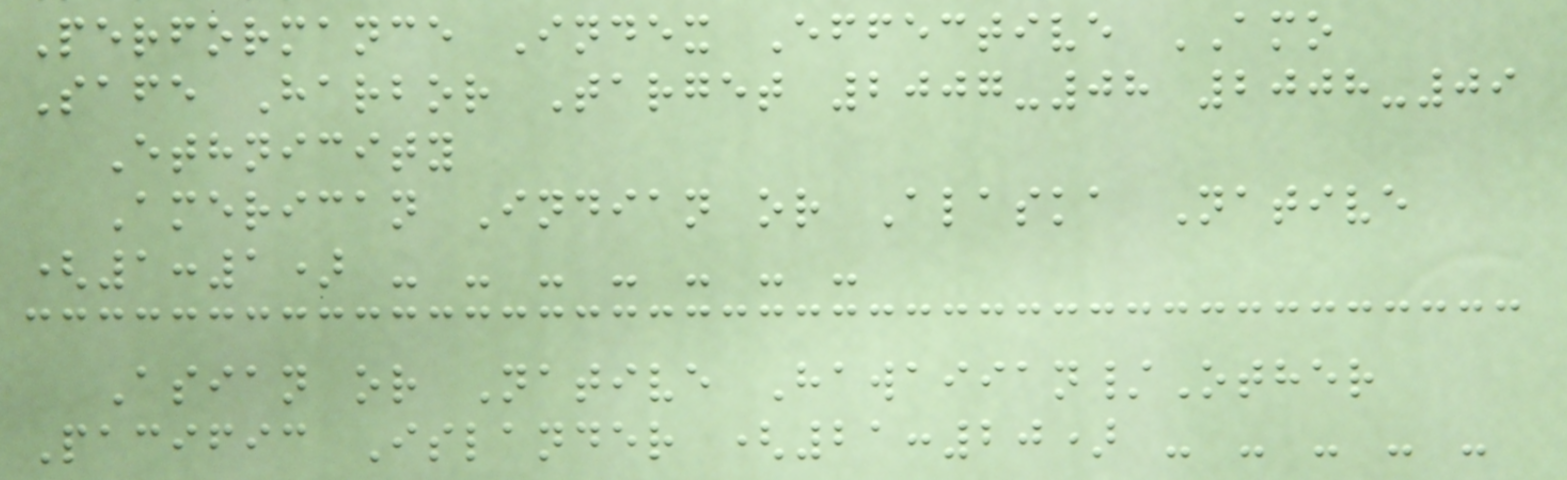Performance Index Effective AMO
Safe Harbor Target 2007-08 2008-09
Ethnicity
American Indian or Alaska Native
(1:1) - - - - - - -
Asian or Native Hawaiian/Other
Pacific Islander (21:20) - - - - -
